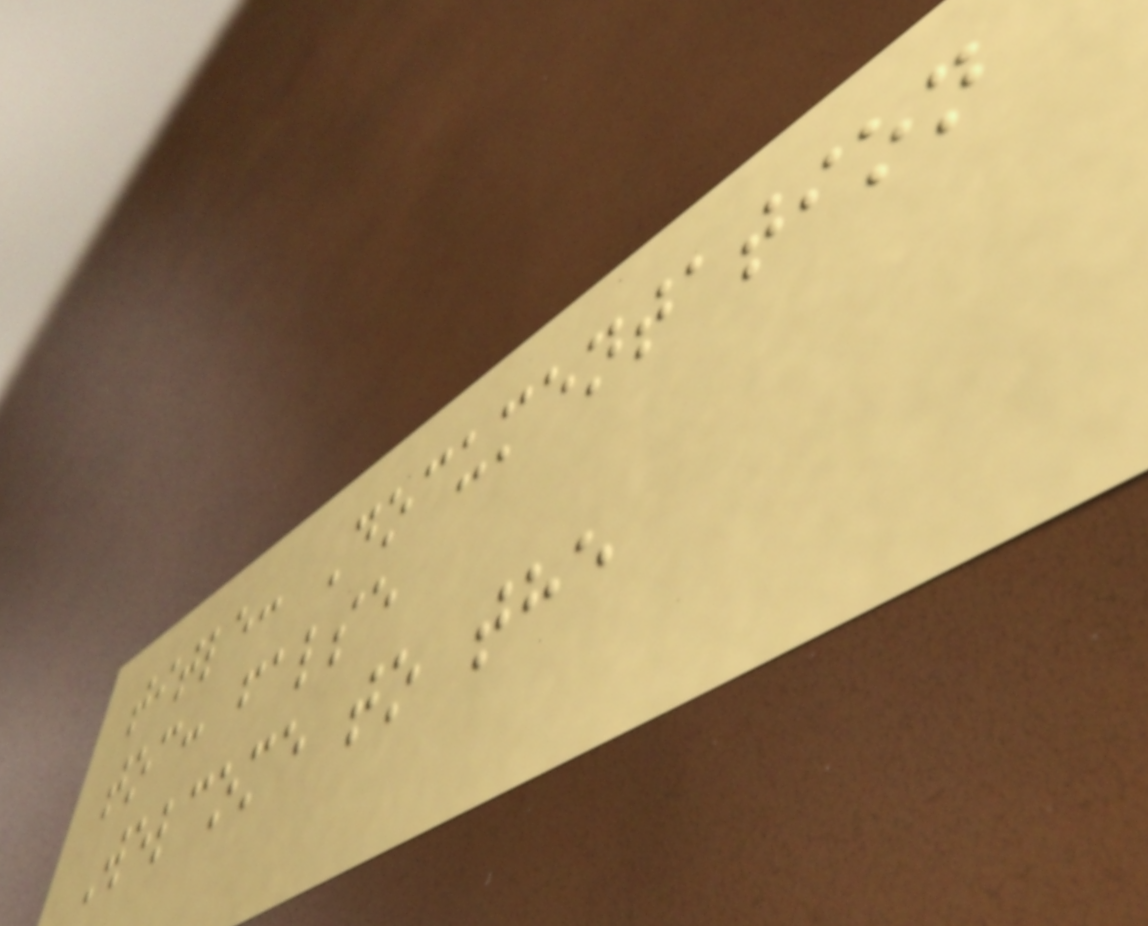title: Documentation
toc: false
Welcome to the
